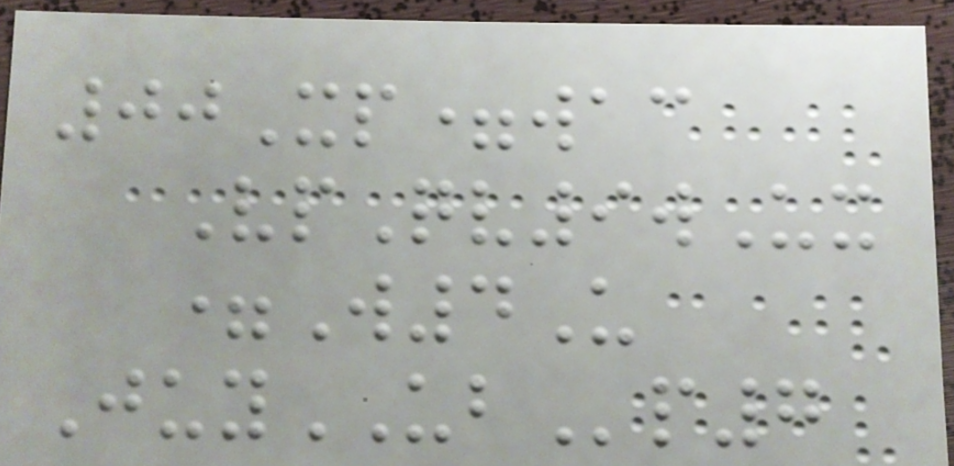00Xp=wac
VpQv9wUx
=W4U
JuyUBp7
